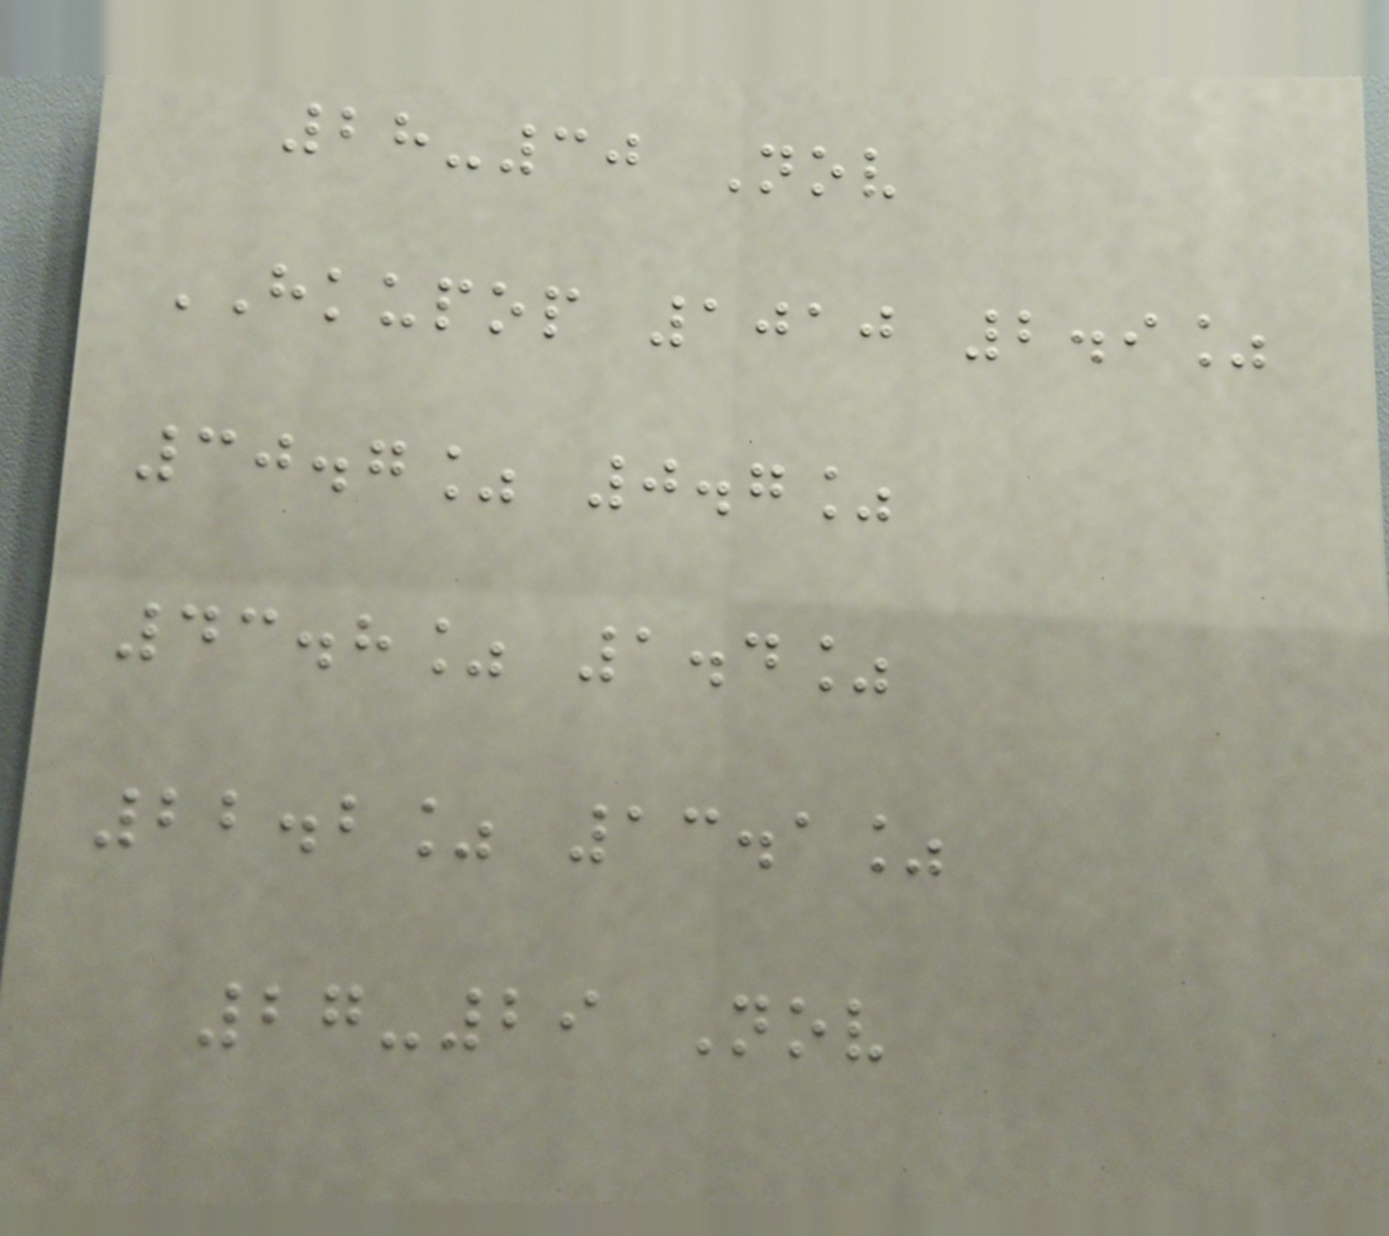28-30 Nov
HKUPOP 1010 2.9%
30.7% 0.7%
43.8% 1.4%
22.2% 13.1%
27-29 Nov
